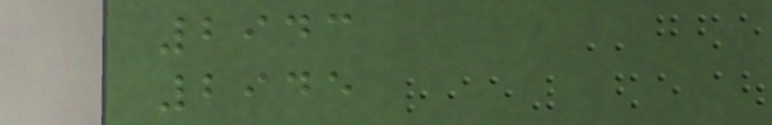2943
2945
